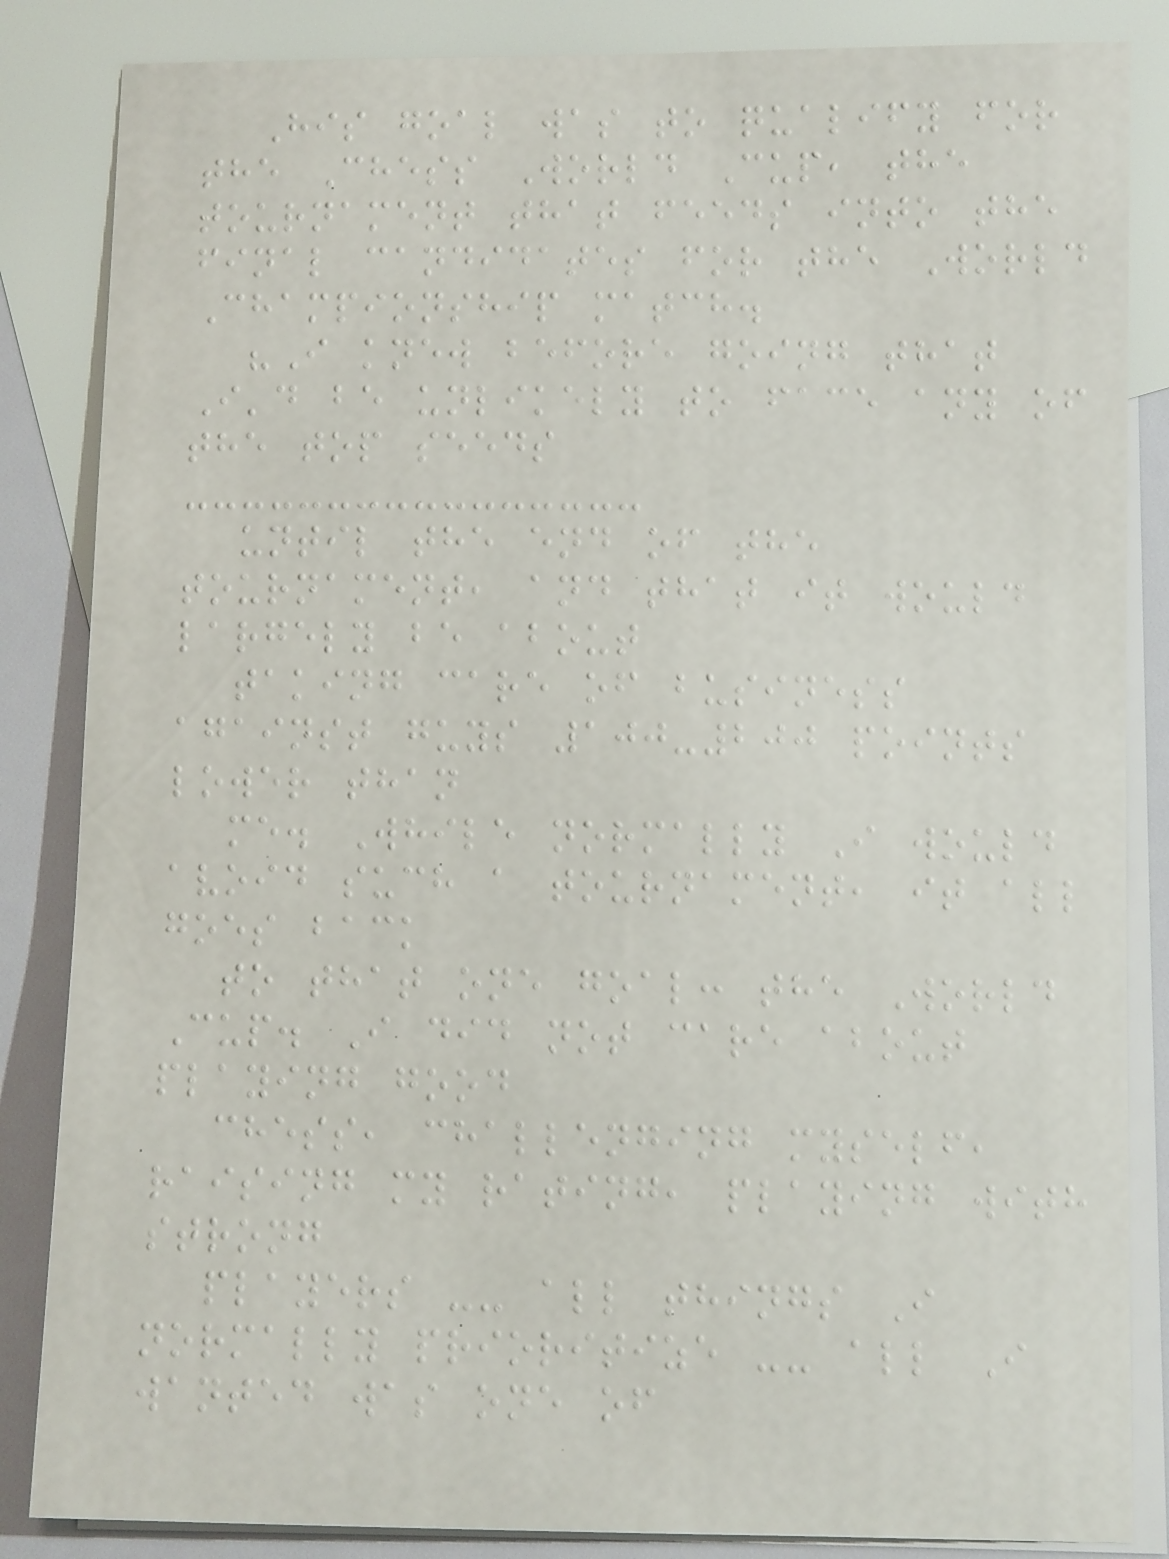His goal was to qualify for
the Chess World Cup, the
tournament that feeds into the
final candidates for the World
Championship match.
"I knew before going that
I'd be unlikely to face any of
the top seeds
until the end of the
tournament, and that it would
largely be about
taking care of business
against guys 100-200 points
lower than
me. While normally I would
avoid such a tournament, it all
goes back
to that one goal: the World
Cup. I did not care about
playing good
chess, challenging myself,
raising my rating, playing with
strong
players -- all things I
normally prioritize -- all I
wanted was one of
